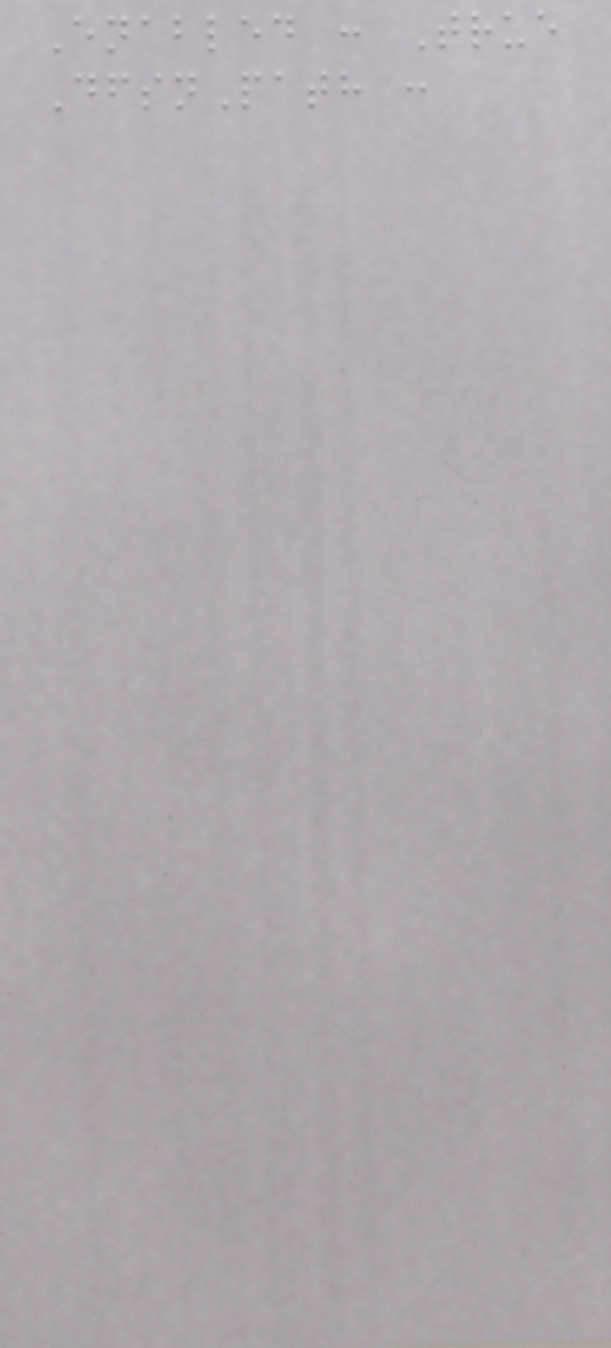Enabled : True
DfsnPath :
